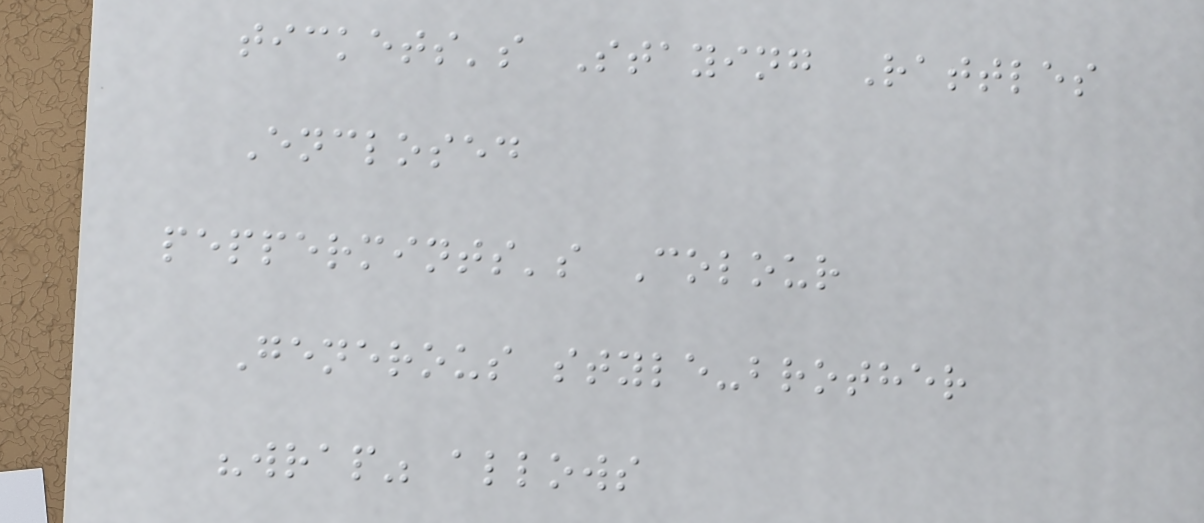tickets's Staying Rattles
Enclosed
peppermints's Colour
Generous style-brother
"wrap" allows
